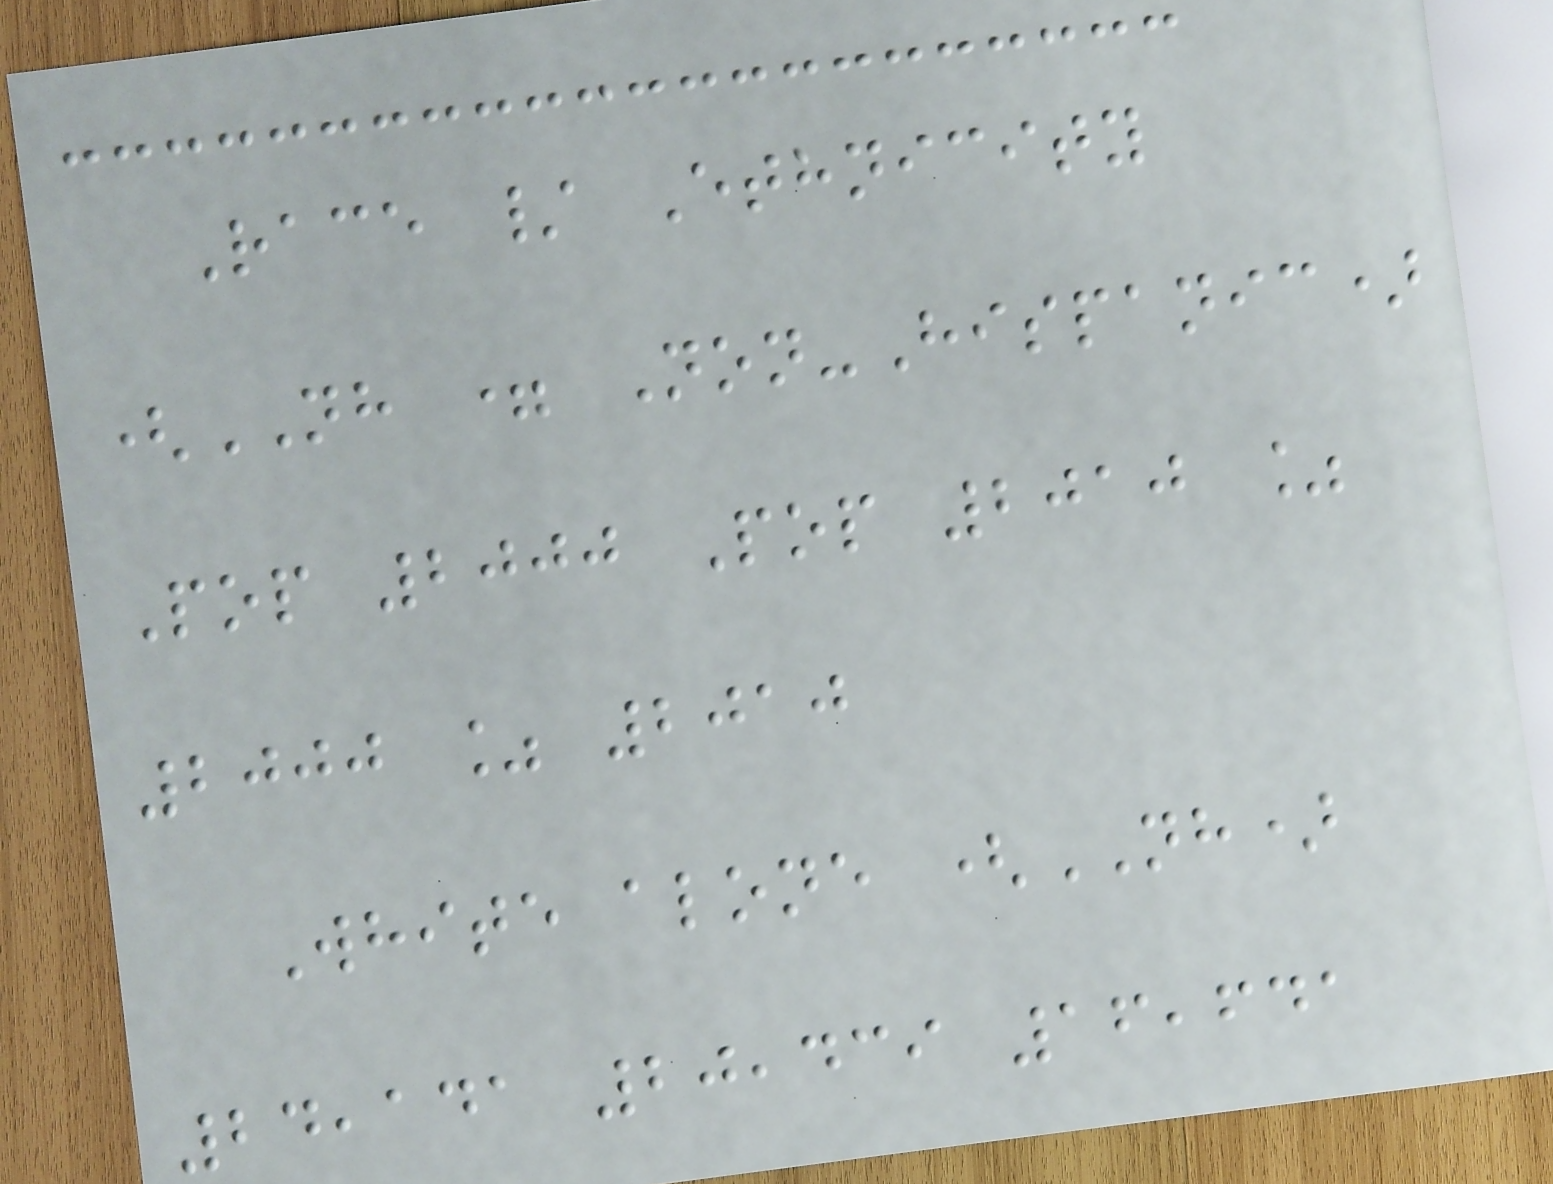Race / Ethnicity
(NH = Non-Hispanic)
Pop 2000 Pop 2010 %
2000 % 2010
White alone (NH)
24,141 20,439 16,641
